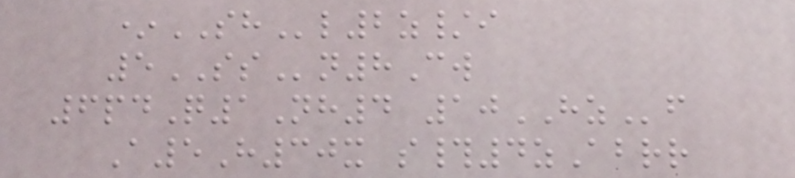*SHl2z/i
5SSn8Cw
6pdQ1Nh4 10HZf
A5H30x s#4zAbrr
